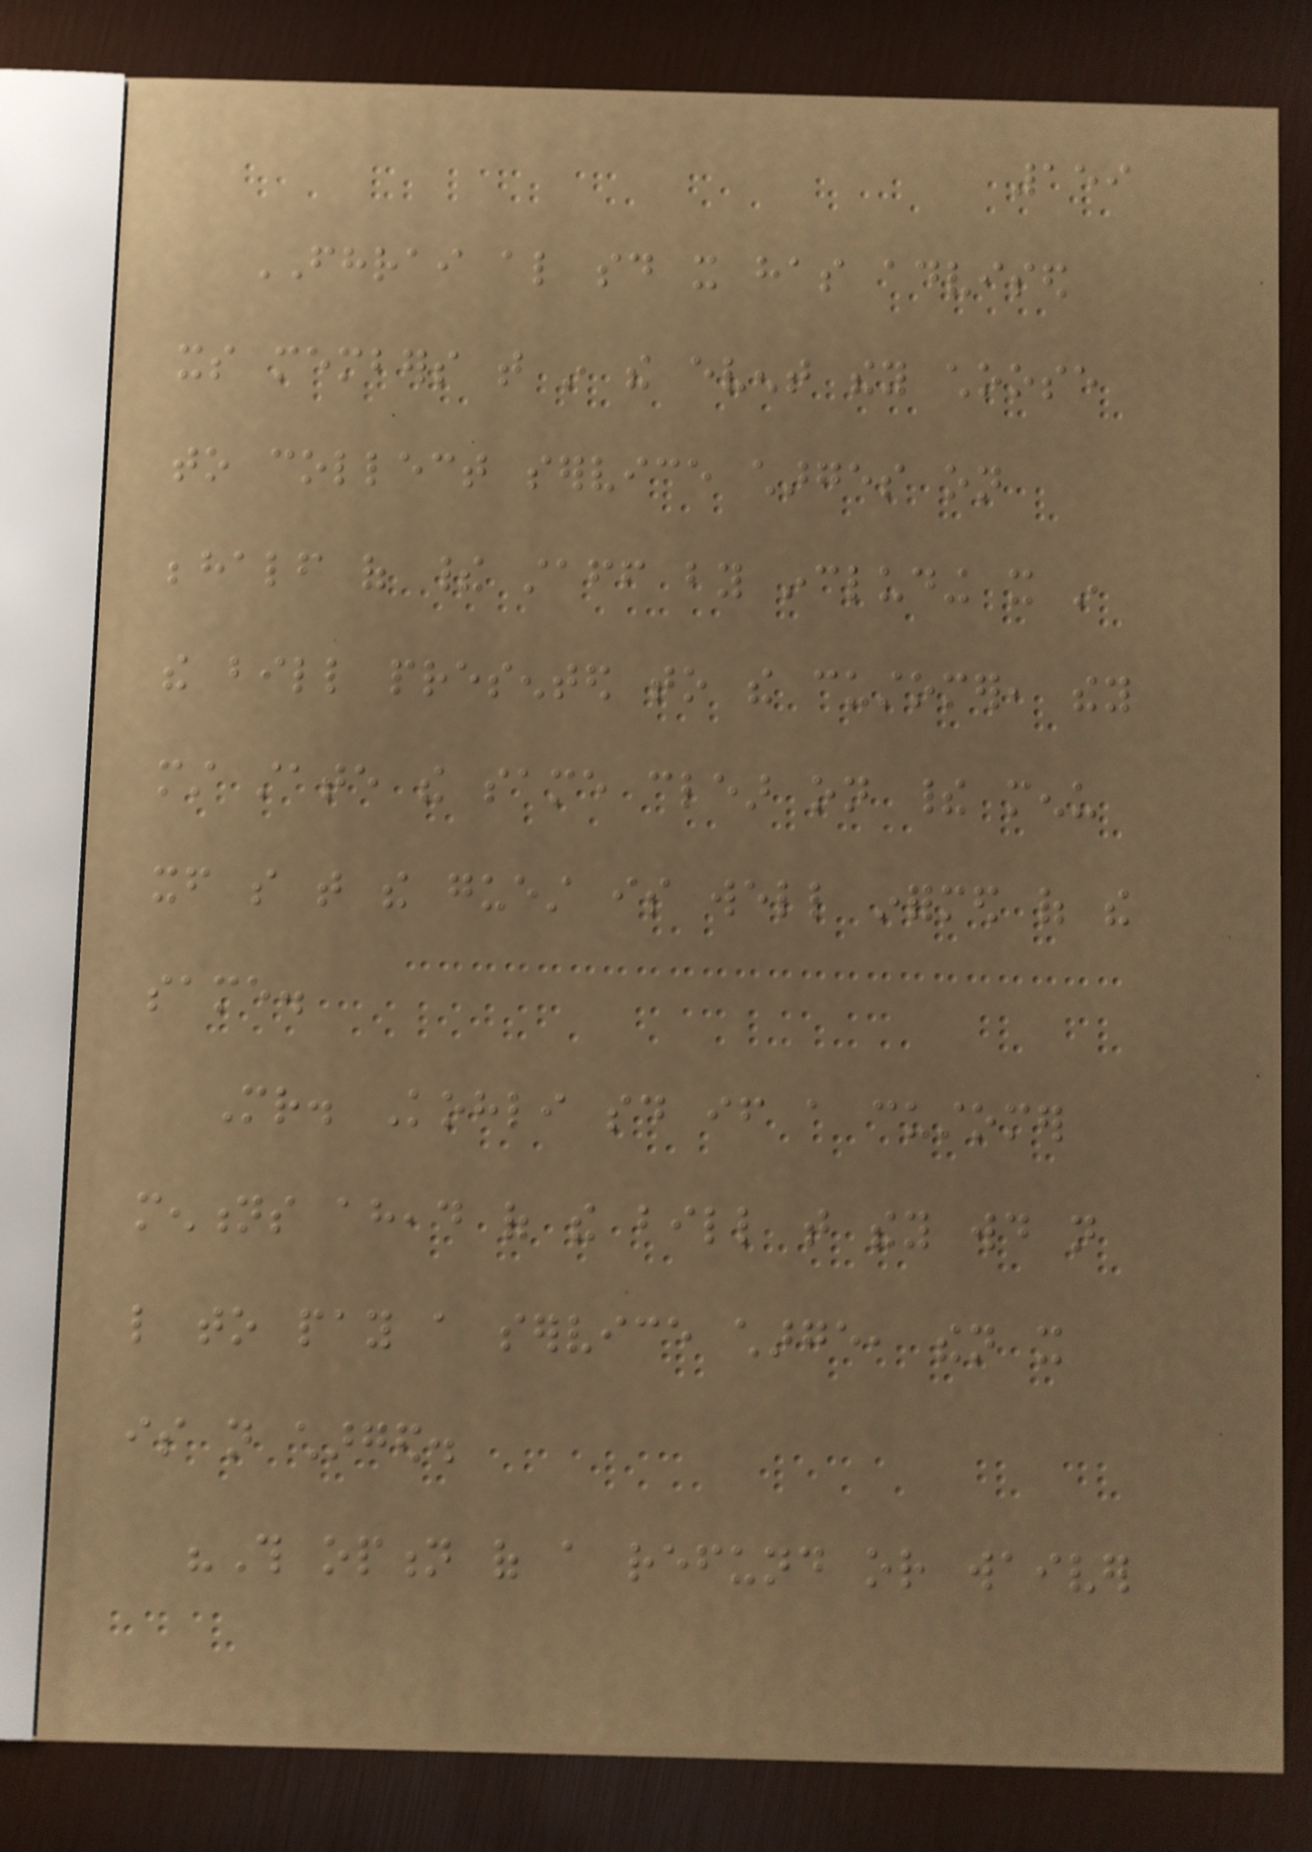159
FHRAI also said it has advised
its members that in the event they choose
to collect service charges on
behalf of their staff by including it in
the bill presented to the customer, they
must state the same clear on their menu
itself so that the guest is well informed of the
same.
Mr. Kohli said if a customer
mentions ahead of the bill that they would not
like to pay a service charge, then it
is not charged.
"This option of a refund or waiver
